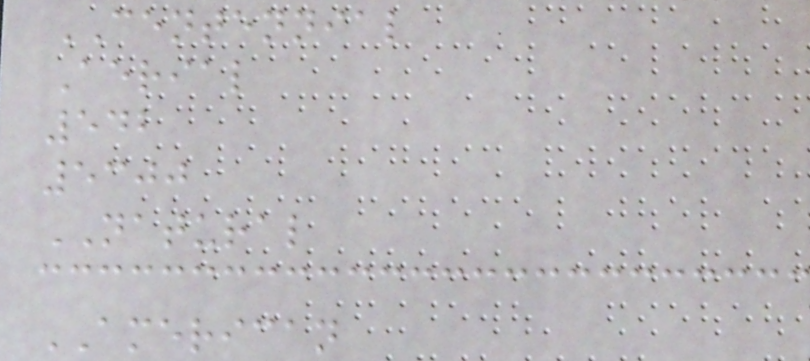CENTENNIAL
Aerial
542
5300
NATURAL
AMERICAN
